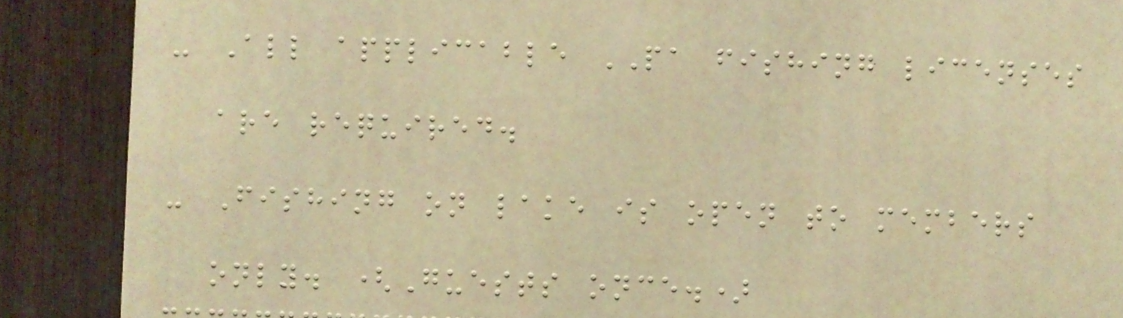- All applicable PA fishing licenses
are required.
- Fishing on lake is open to members
only. (Guests once.)
